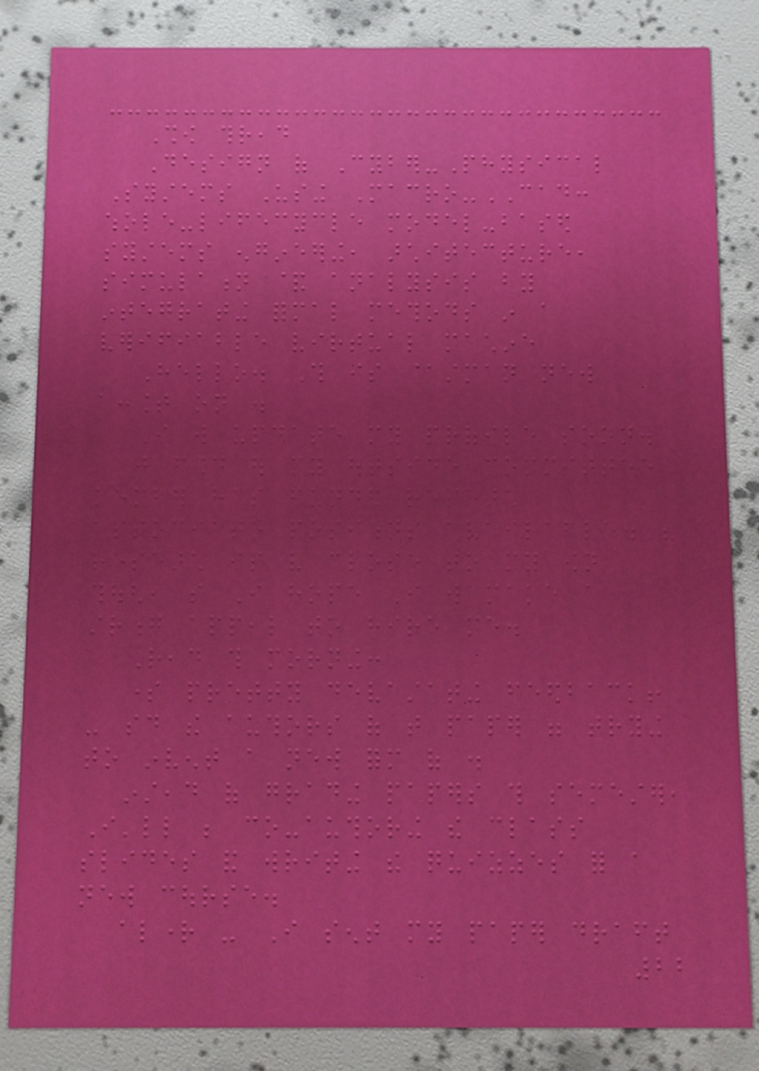Show thread
Design of Cyber-Physical
Systems Using Macro-CAD:
whole-lifecycle model-based
systems engineering, architecture,
simulation & analysis by
integrating formal methods in a
verifiable virtual machine
Hello. This is @stman new
account on .
I will update my profile soon.
just found out my outside committee
member has funded research
associate positions available. his
research is very close to my own
though, so I hope I will make a
strong appeal to hire me.
Read this morning:
some pretty devastating feedback!
- said the authors of that paper were trying
to invent a new form of .
instead of grading papers this semester,
I'll be co-authoring the class
slides and writing the quizzes for a
new course.
alright - I sent my paper draft
22
